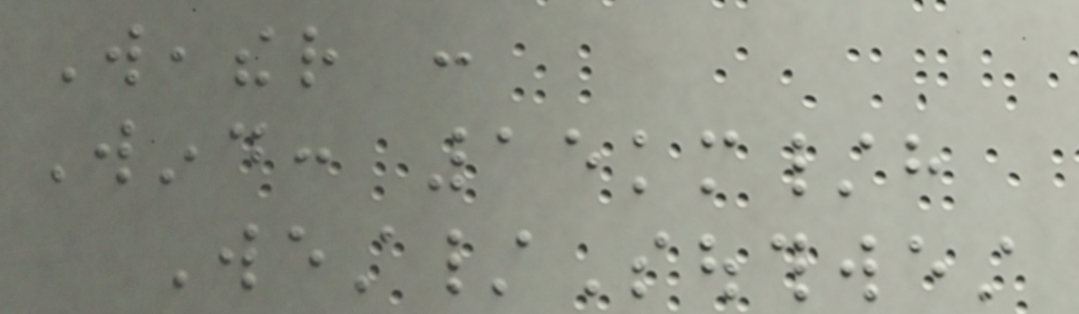Weather :
Wind: 15km/h
West/Southwest
